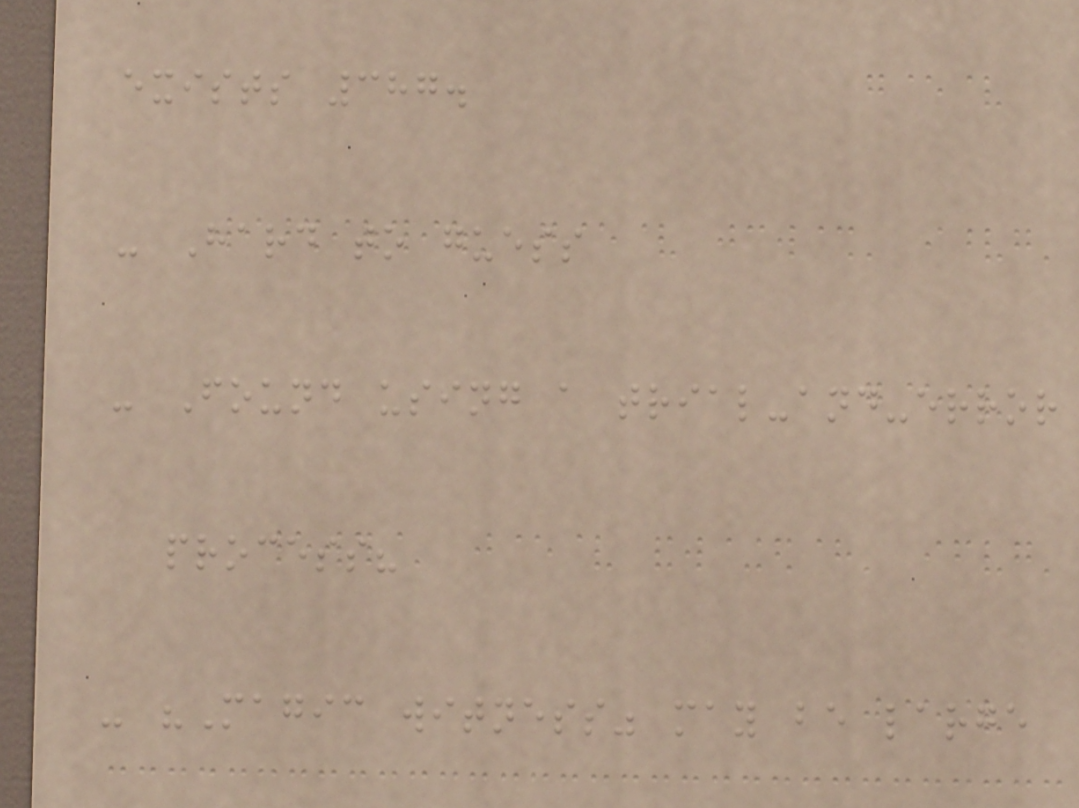exists 387.
- Hard to guess
- Found using a trial-and-error
process?
- "Magic witness" may be large
